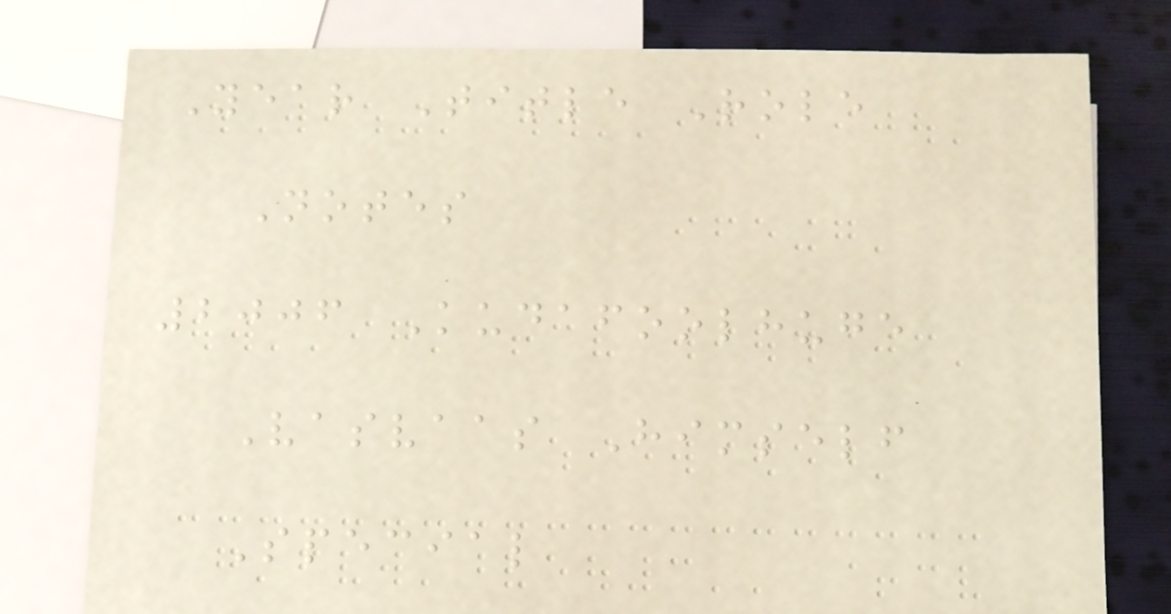Year Title Role
Notes
2006 Kudafoolhuge
Vasvaas Himself
Special
